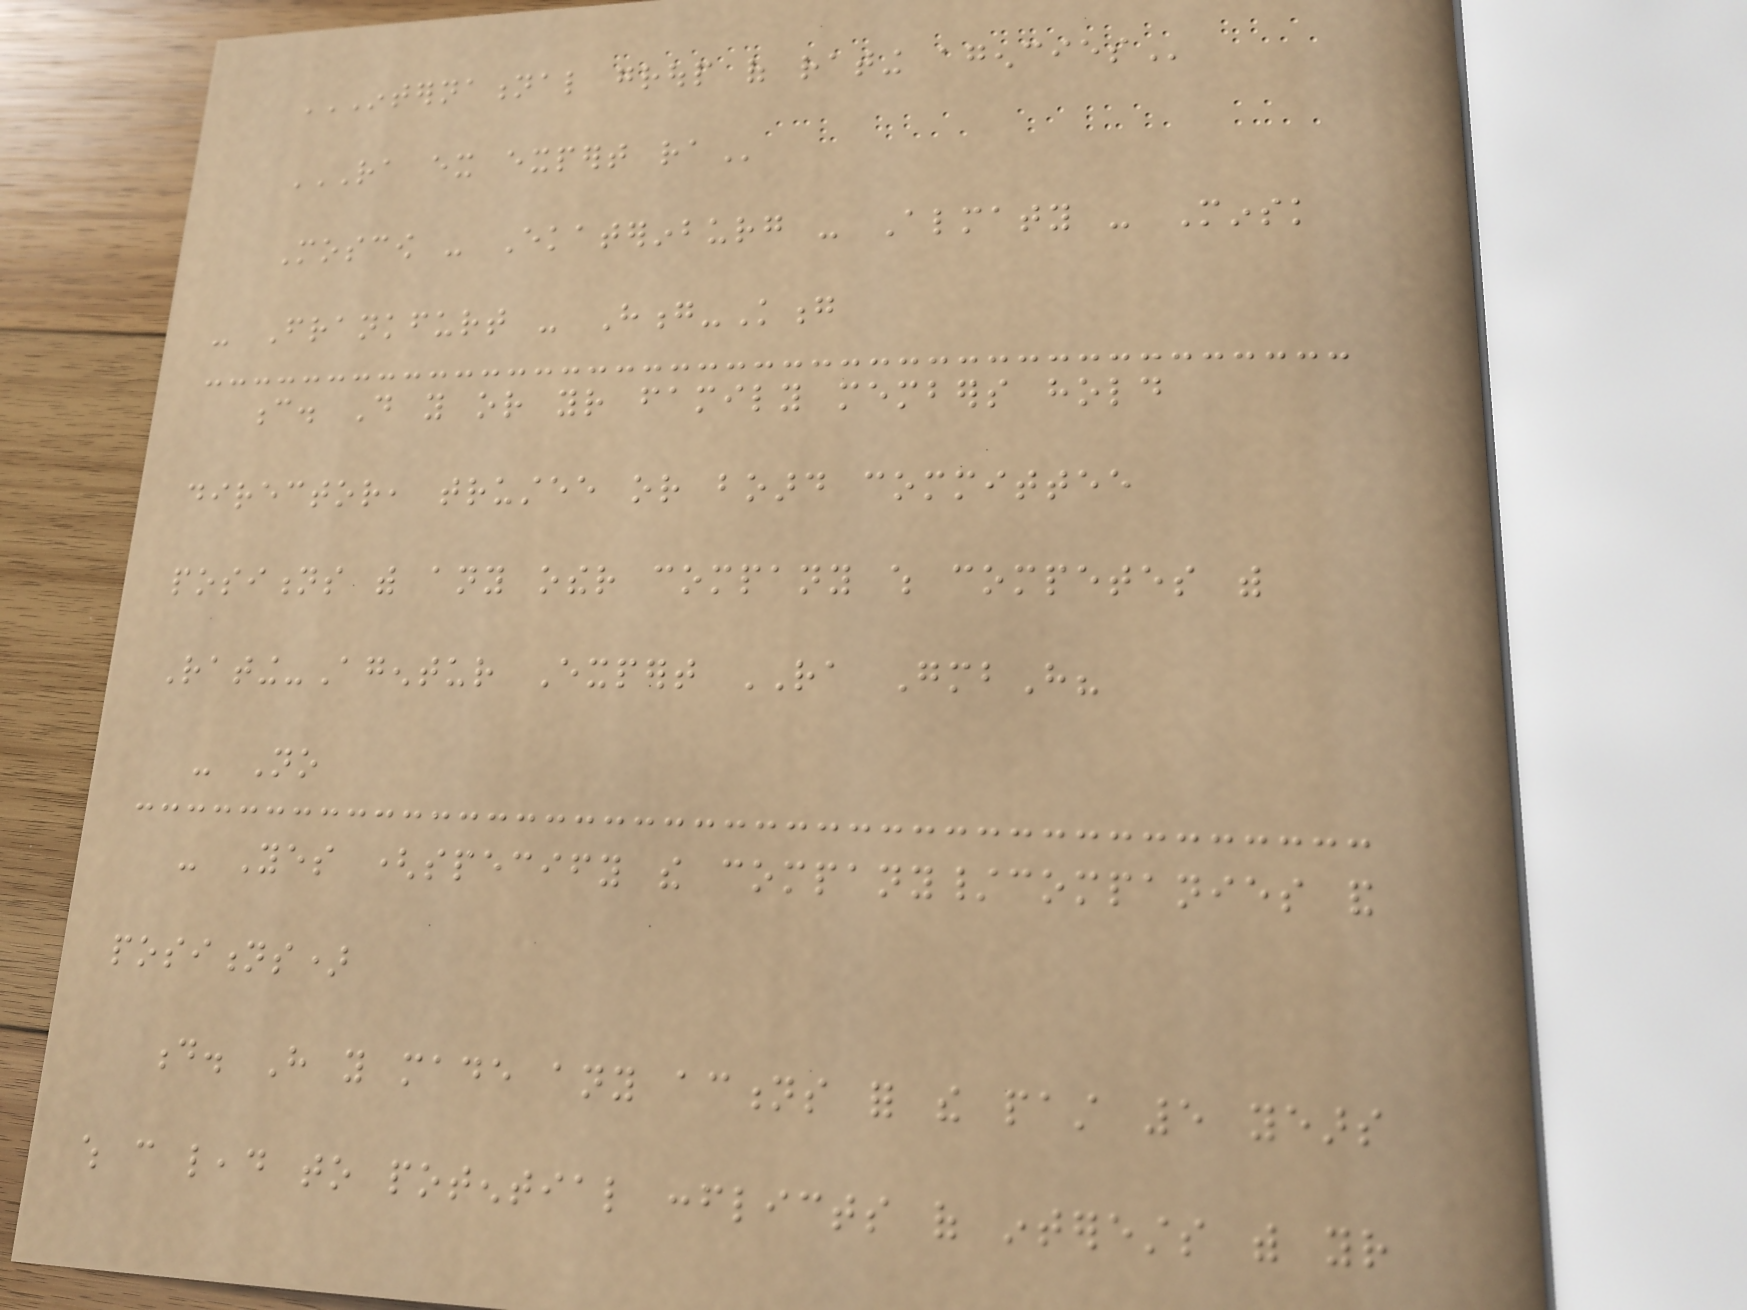INTERNATIONAL GROUP OF RATING AGENCIES
RA EX EXPERT RA
Moscow - Ekaterinburg - Almaty - Minsk
- Frankfurt - Hong-Kong
c. Do you or your family members hold
director, trustee or board committee
positions with any other company which competes with
Rating-Agentur Expert RA GmbH?
- No
- Yes (specify the company/companies and
positions)
d. Have you made any actions for the past 5 years
which can lead to potential conflicts of interests with your
